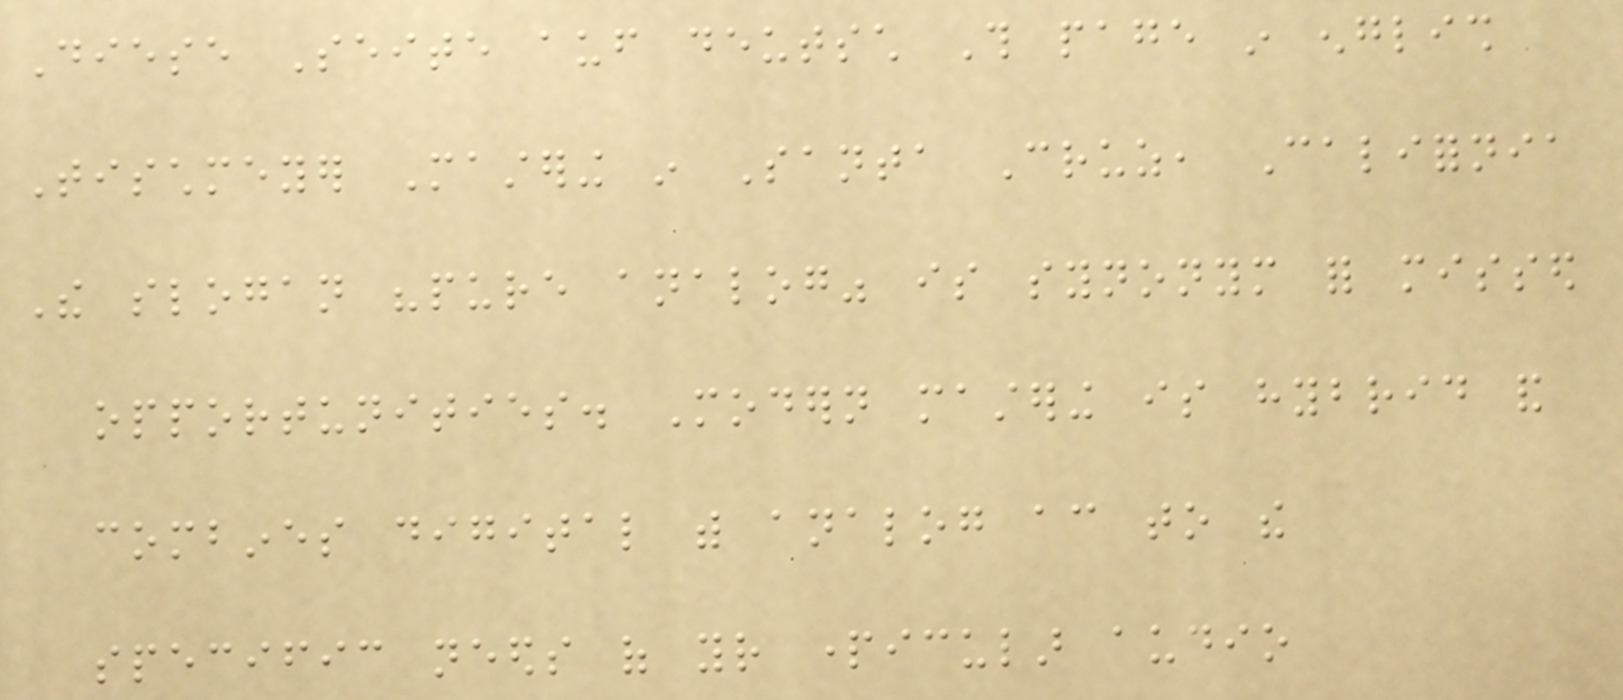Diese Seite auf deutsch This page in english
Tischmeyer Mastering in Santa Cruz, California
The slogan "pure analog" is synonym for missed
opportunities. Modern mastering is hybrid and
combines digital with analog according to the
specific needs of your particular audio
